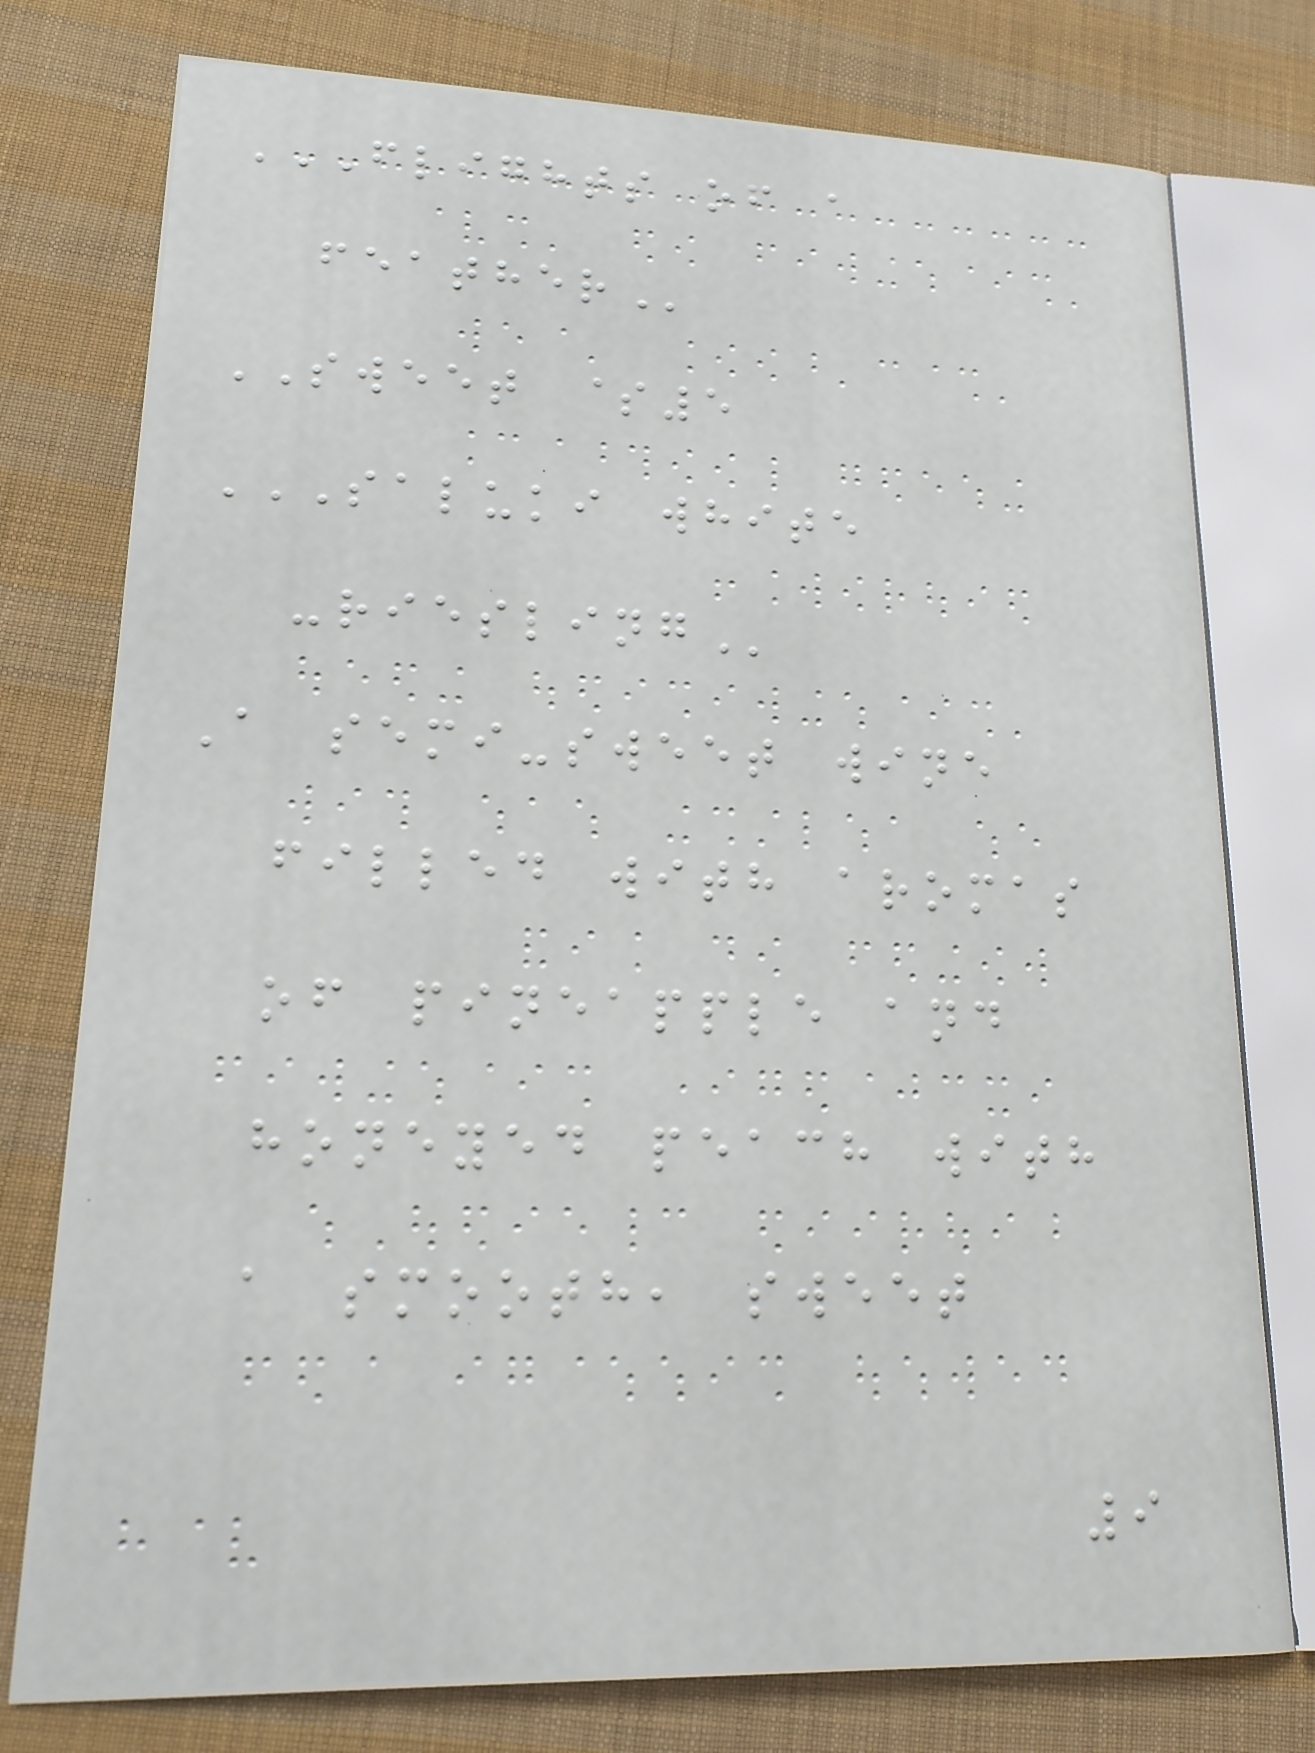FLIGHTS OF A
FEATHER
SWEET $5
SALUKI WHITE
-RIESLING
A semi-sweet wine
filled with aromas
of pineapple and
honeyed peach with
a smooth, sweet
9
